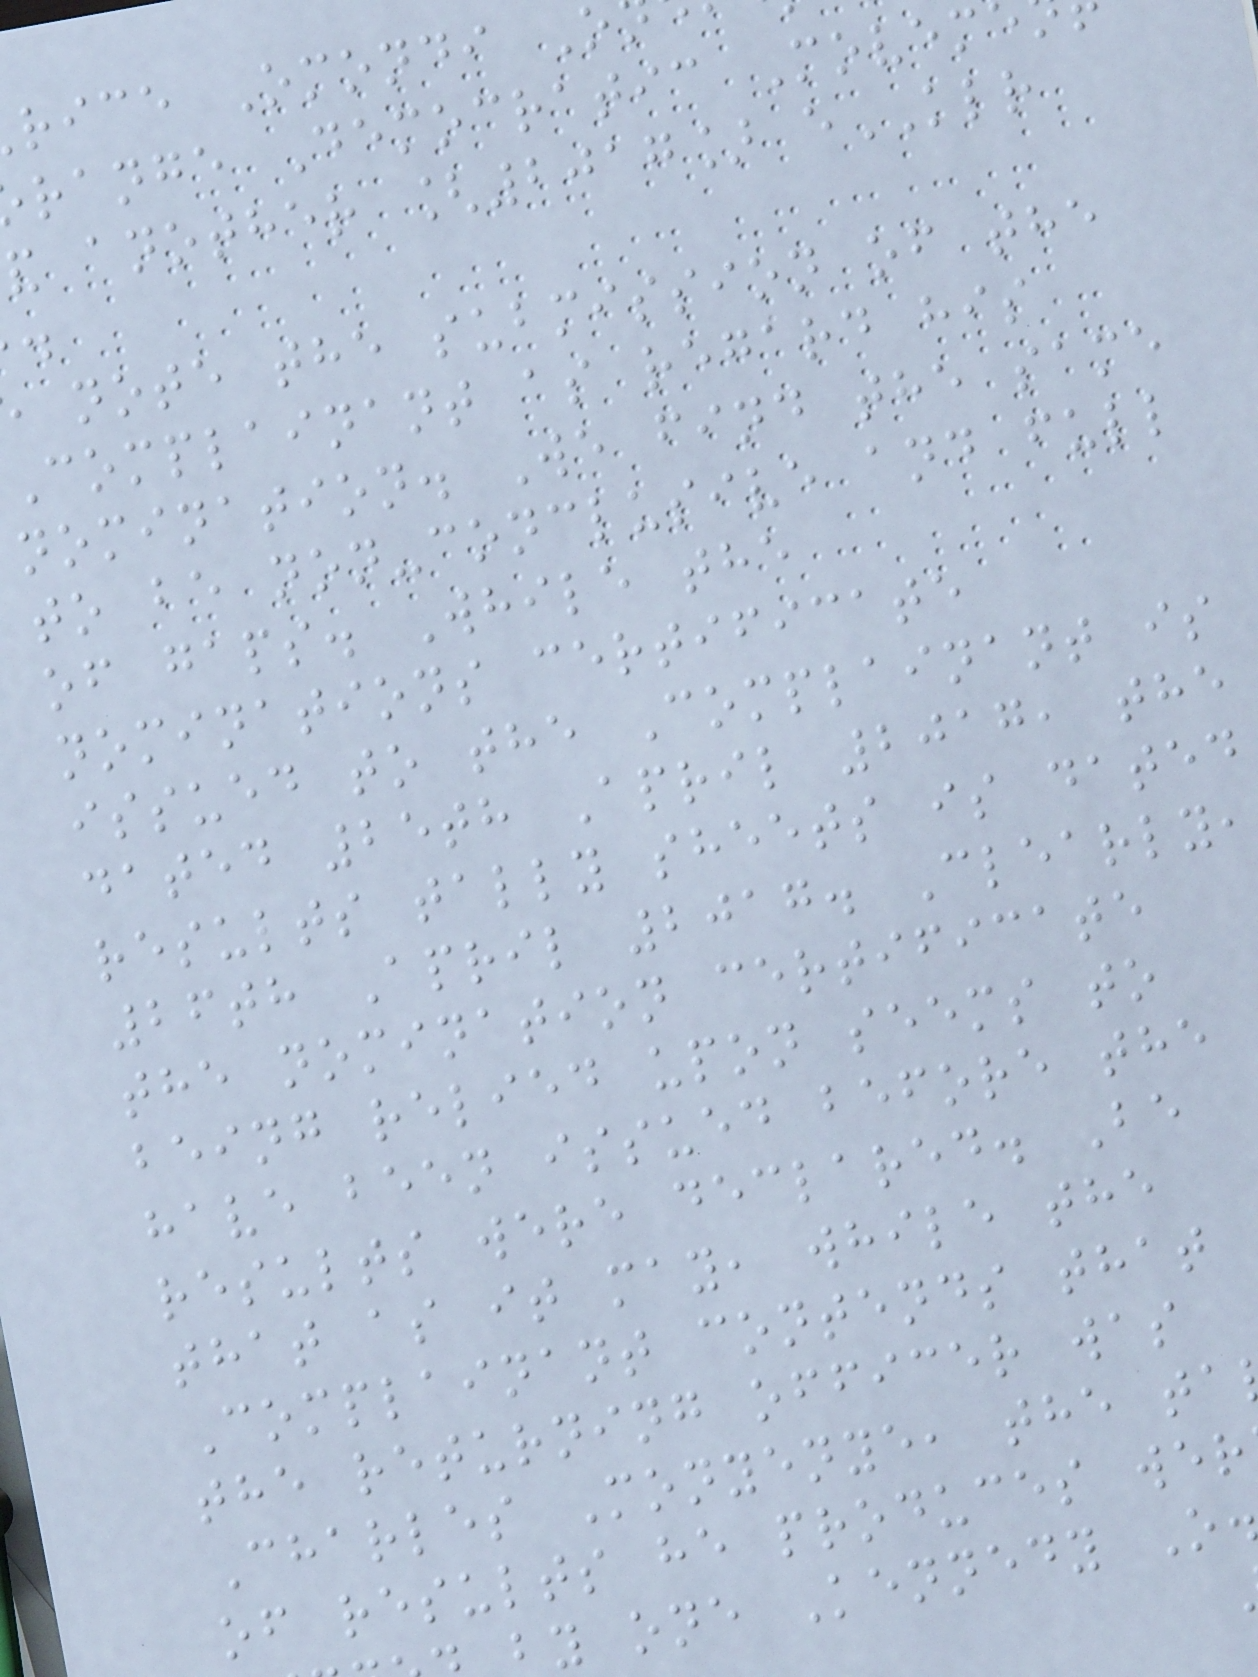rice Omondi O
range Democratic Movem
another [2017] eKLR
note the submission of the
Complainant as regard his
nomination. We find the same
to be non-conclusive and full
of gaps. While the
nominations certificate
issued to the Complainant is
dated 25th April 2017, the
results tally sheets is dated
26th April 2017. Clearly,
the nomination certificate
being relied upon seems to
have been issued before the
results were declared. Be
that as it may, while the
Complainant contends that
the returning officer was
Charles Monyenye, the ta
of results he produces wer
y one Kennedy O
